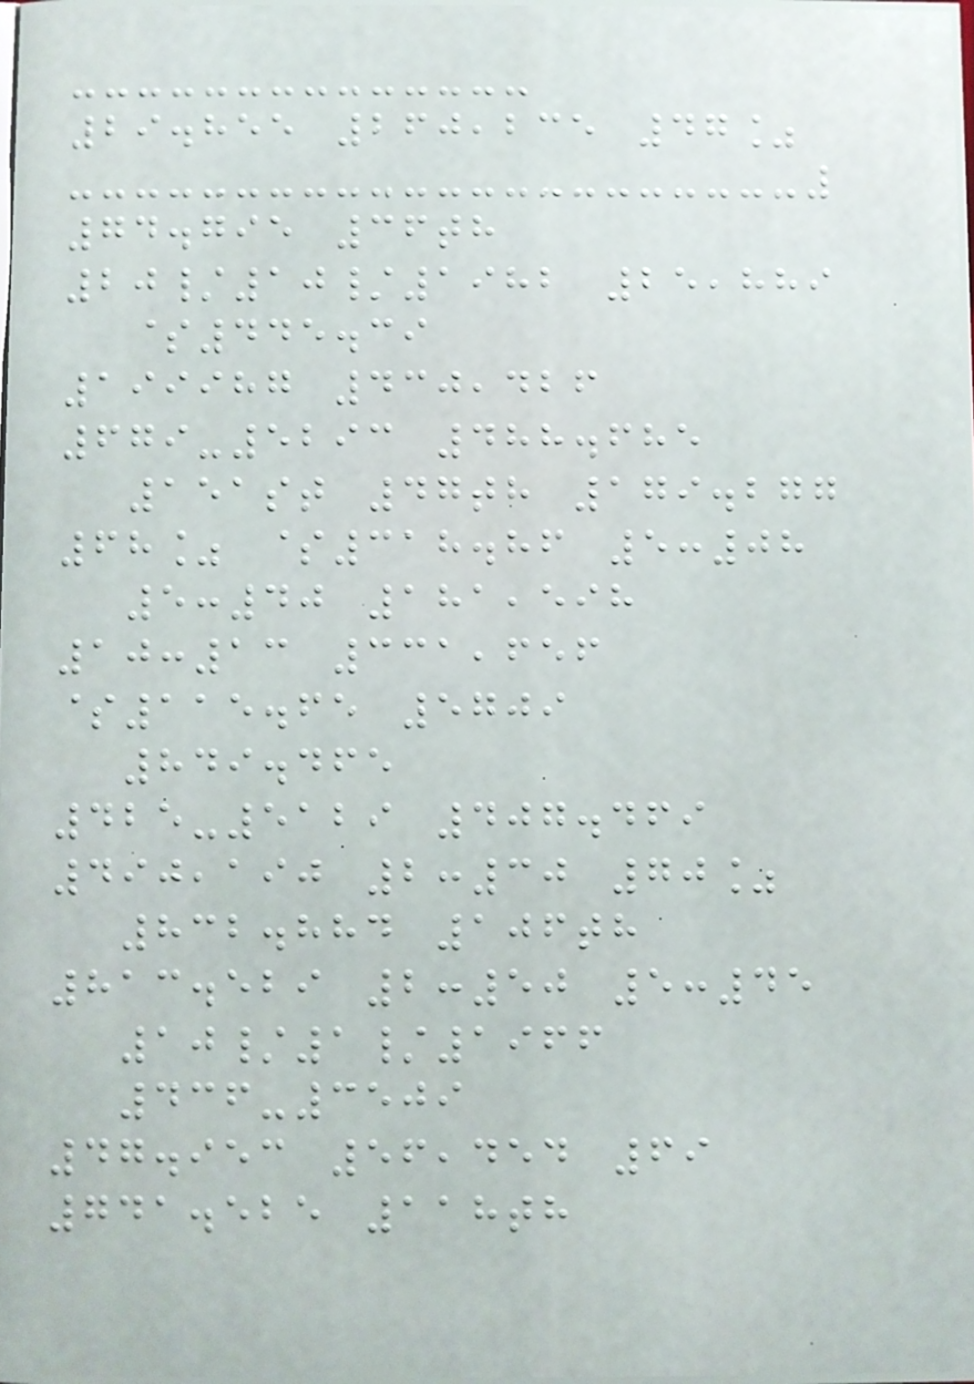29.855 260,235 47%
74.795 36th
20/10/1982 25,889
$445.39
199987 430,426
679-5293 488.685
151st 47th 179.277
68% $318.86 5:08
5:40 181,598
10:13 331,656
$115.65 5709
849.465
425-5129 407.469
490,190 2:30 70%
832.884 106th
813.529 2:50 5:45
10/1/1966
436-3509
47.953 56,454 69
741.525 118th
